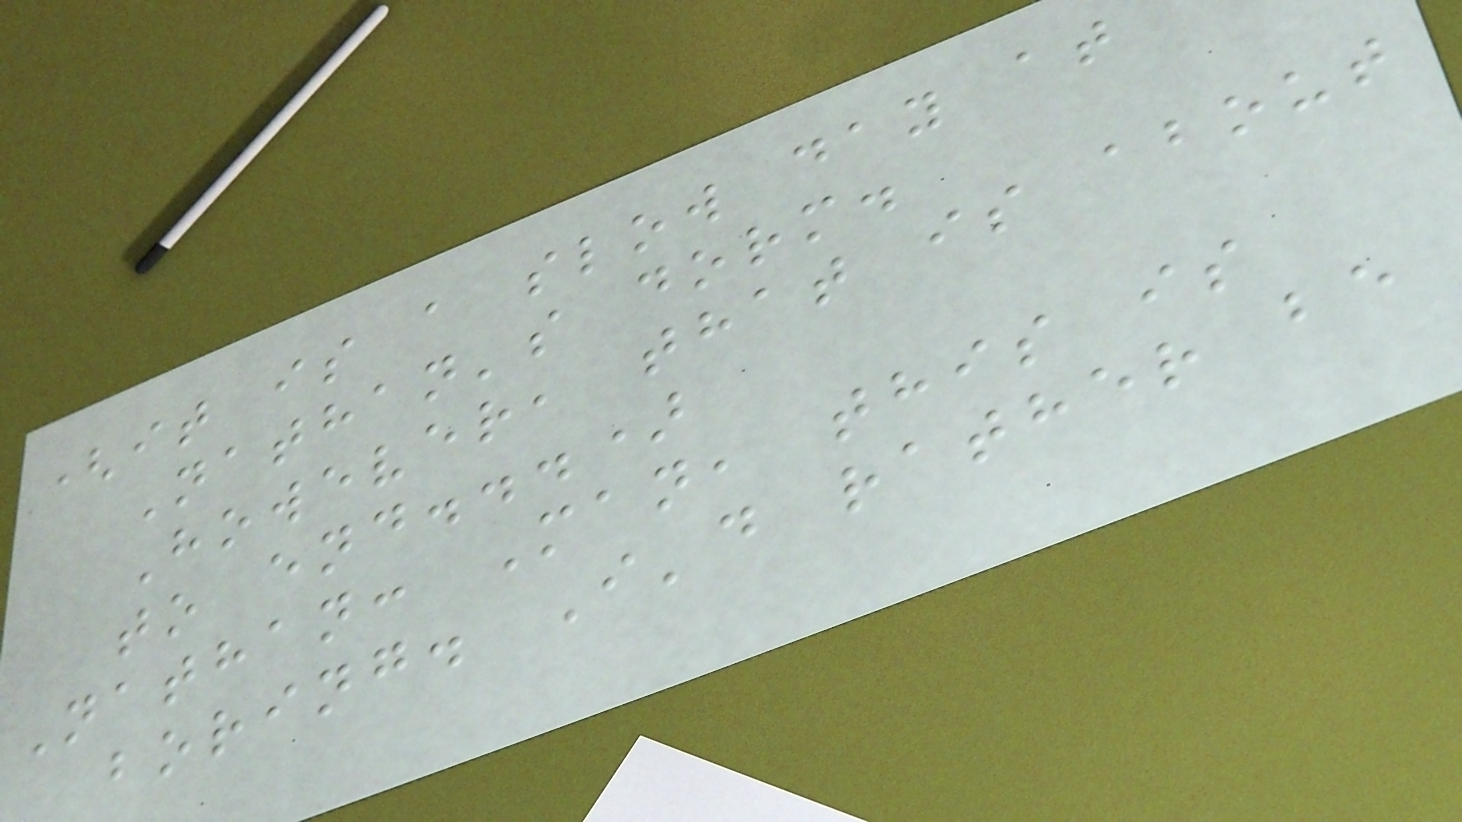(it is a slow day at
Nathan's dorm.
However, that is about
to end...)
Nathan: Man, this is
boring. I'd rather be
